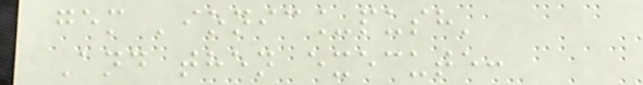gem 'ionic_push'
And then execute:
